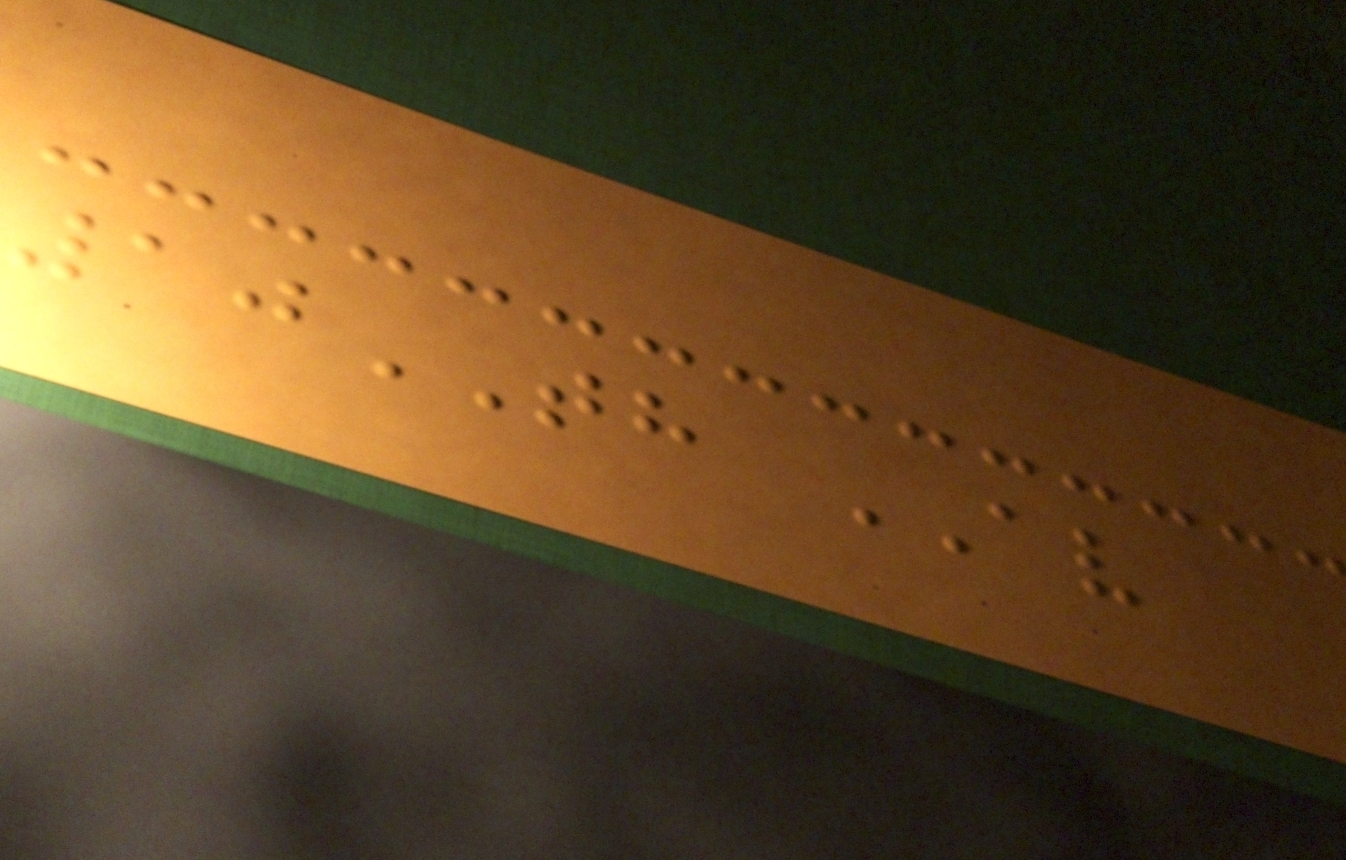10TH AV
